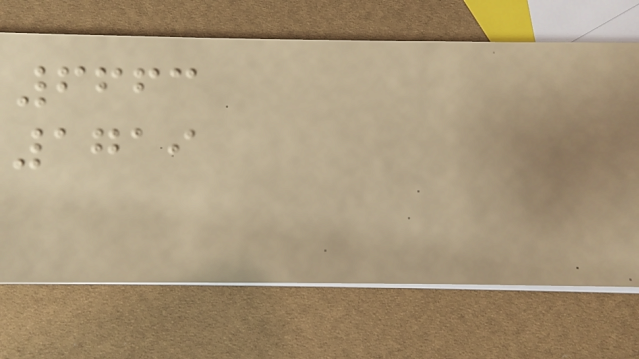6663
1719
